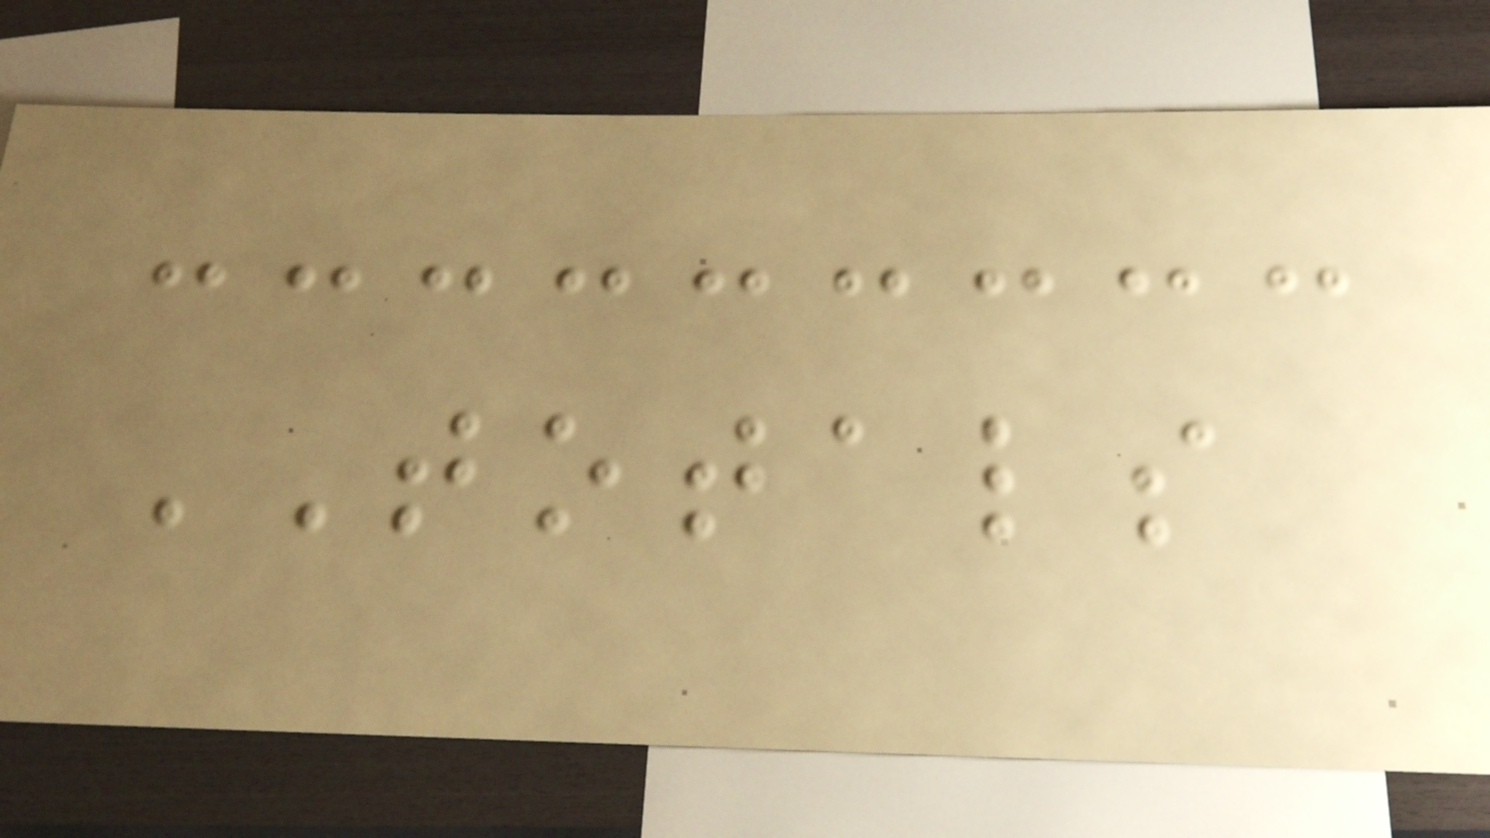TOTALS
